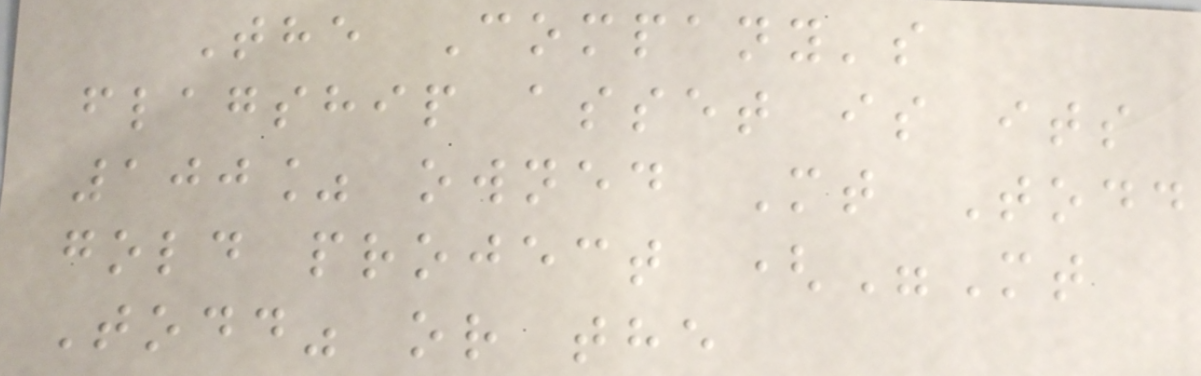The Company's
flagship asset is its
100% owned Mt Todd
gold project ("Mt
Todd" or the
